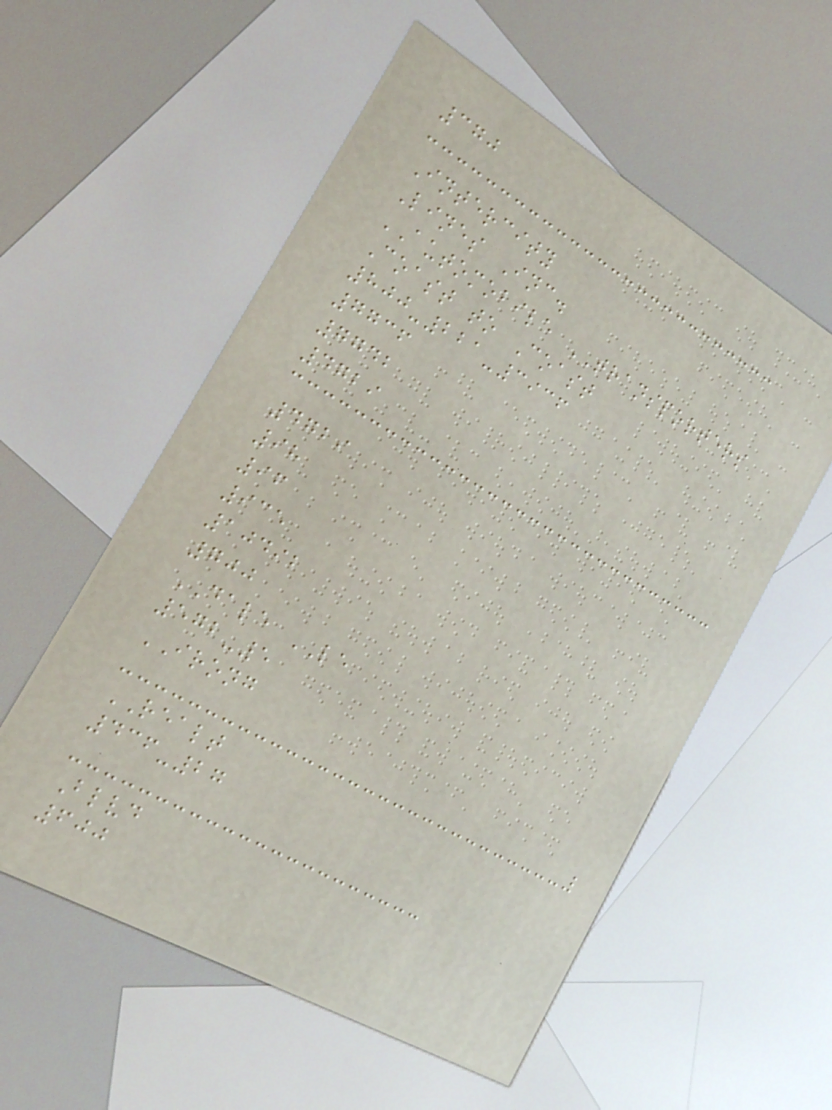370
Intercity
Lines Inc.
AUTOMOBILE TRANSPORTERS
Coast to Coast
800-221-3936
7736
7742
4729
4729
98
96
935
10492
700
DALE LE
572-5
IRONG
REALT
436-27
Blvd
600
